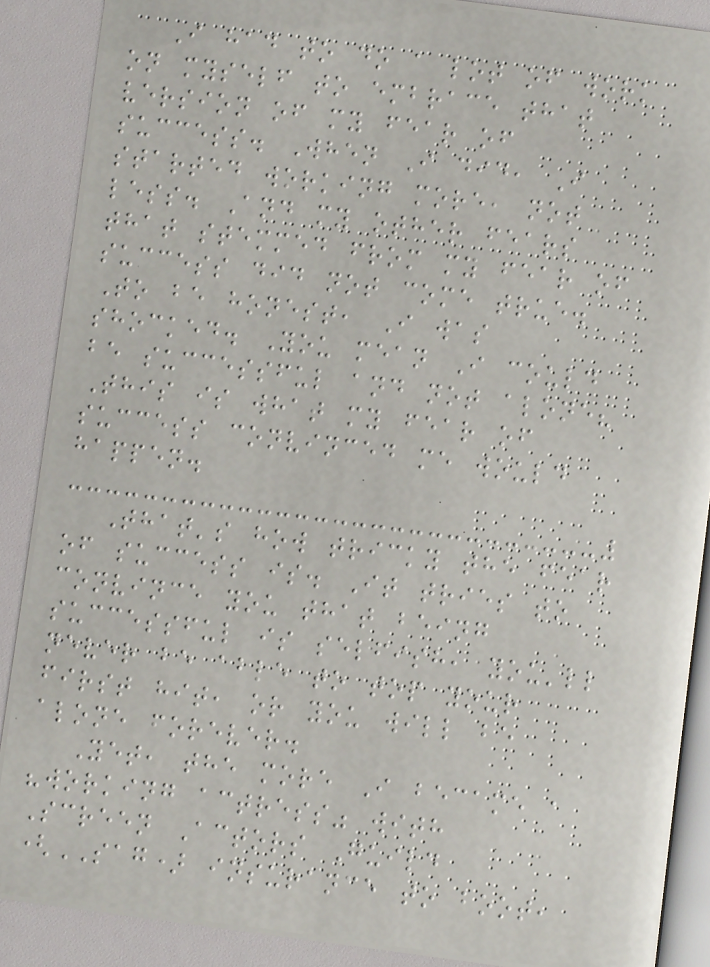I had to do a lot of work
on myself to embrace that
version of my fear of
success. When I did, I
started working more, not
less. And my other fears
that stemmed from my fear of
success did not come true.
To be honest, I was
shocked. You mean I could
be successful and not alone?
This is what my fear of
success convinced me would
happen.
That's how tricky the fear
of success is. It tries to
convince you that being
successful is selfish, you'll
never be able to top your
first hit, or you will be
alone forever.
Yet, the more I became a
"working actress" with
Screen Actors Guild
(SAG) insurance to boot,
